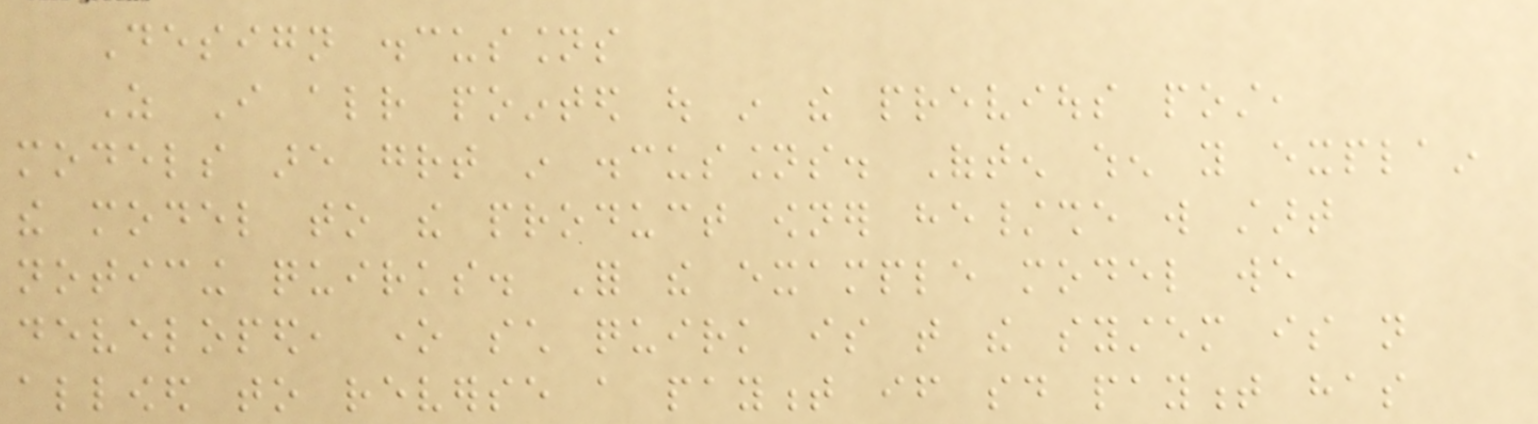Design discussions
As I already pointed out in the previous post,
models are great in discussions. Often when you explain
the model to the product owner he/she will start
noticing quirks. For the example model we
developed, one such quirk is that the system is not
allowed to reverse a payment if said payment has
